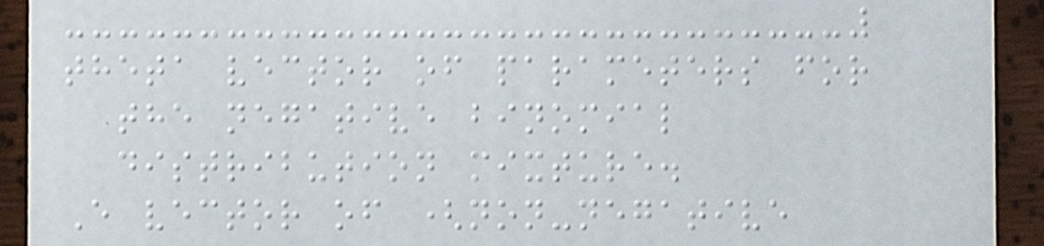theta vector of parameters for
the negative binomial
distribution mixture.
E vector of (non-negative
